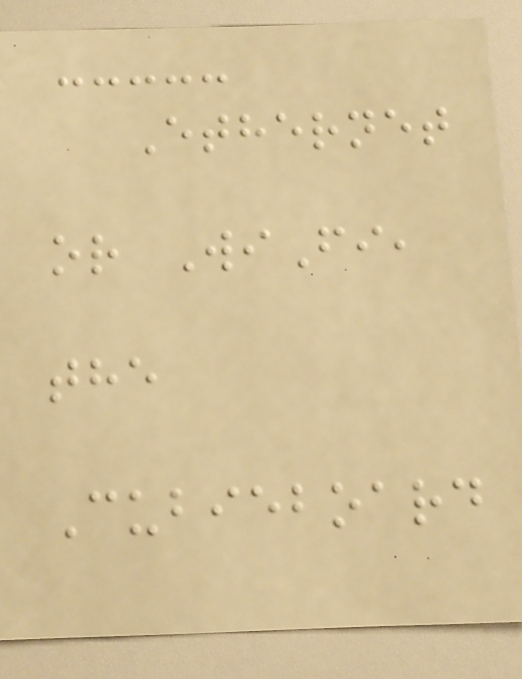Ethernet
or WiFi,
the
Cubieboard
